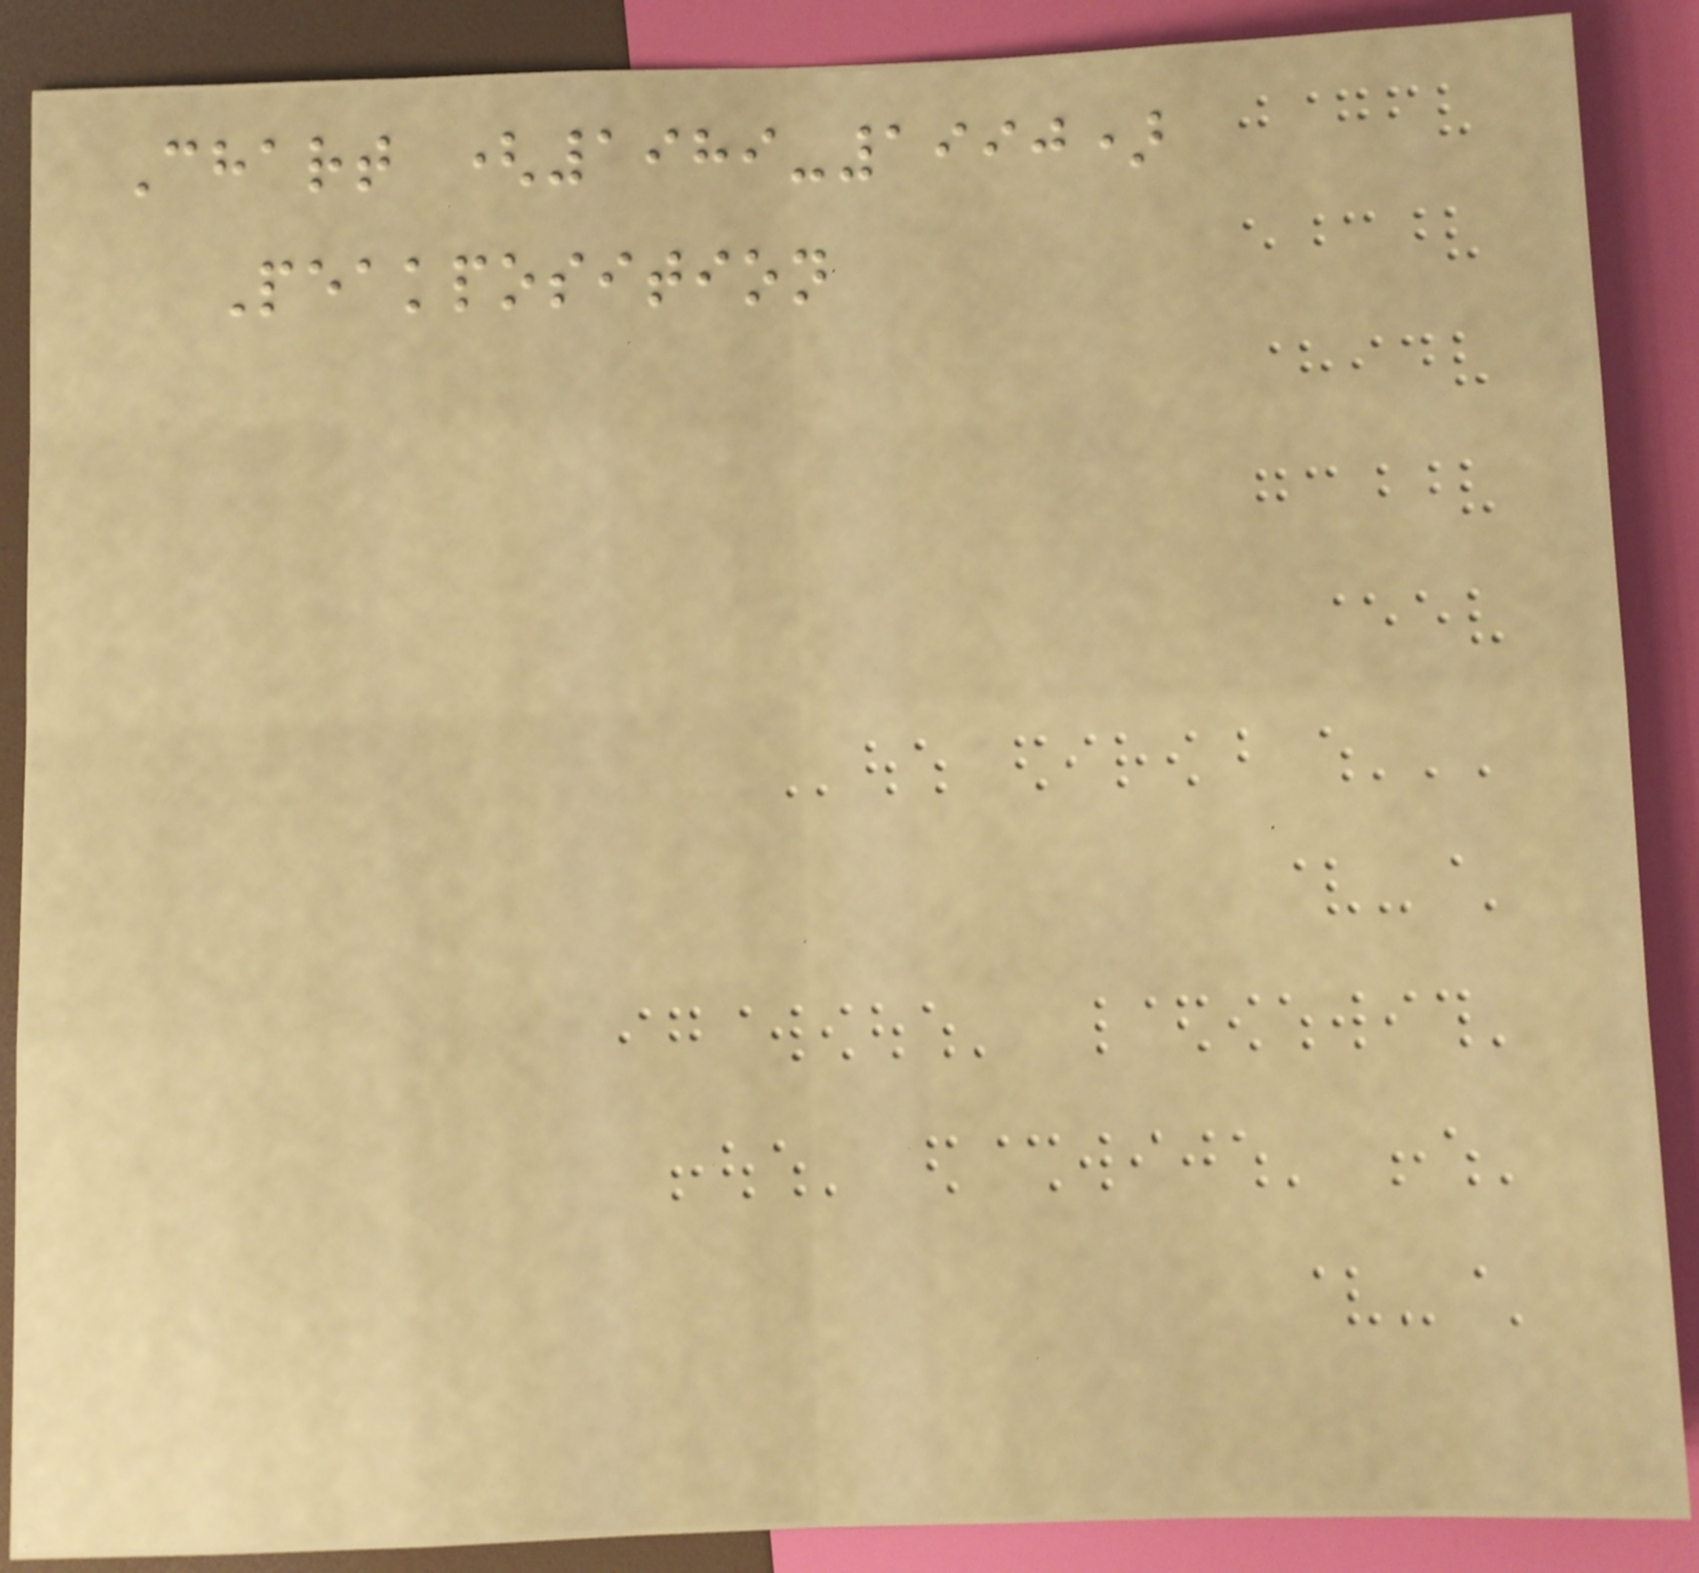Chart (1989-1990)
Peakposition
